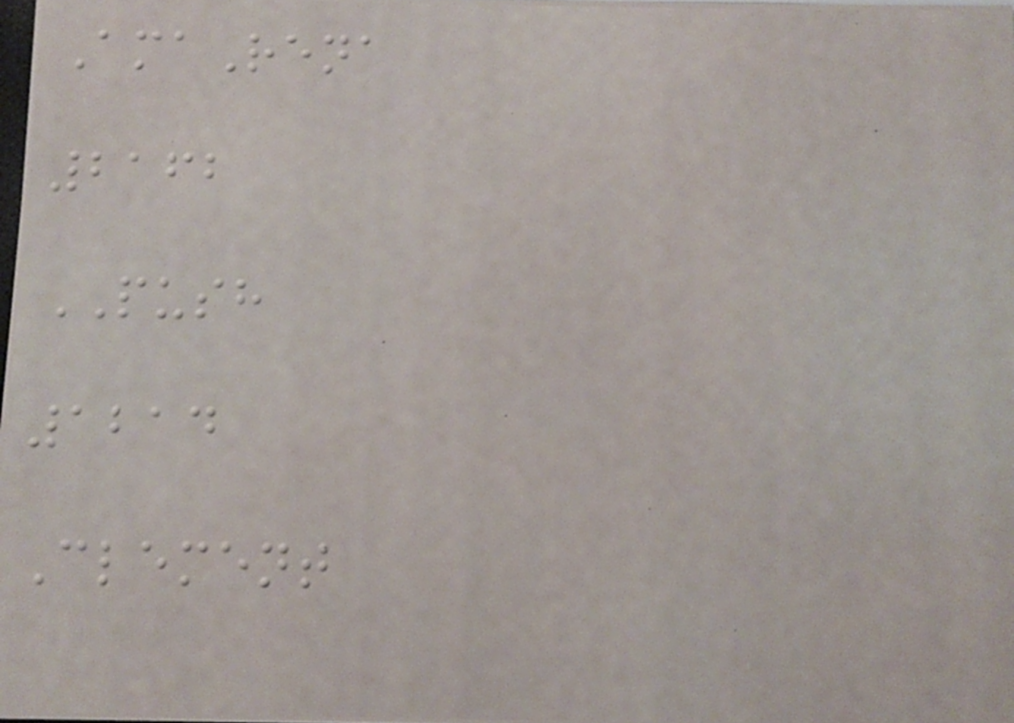AmaRena
2162
PUSH
1214
Clement
